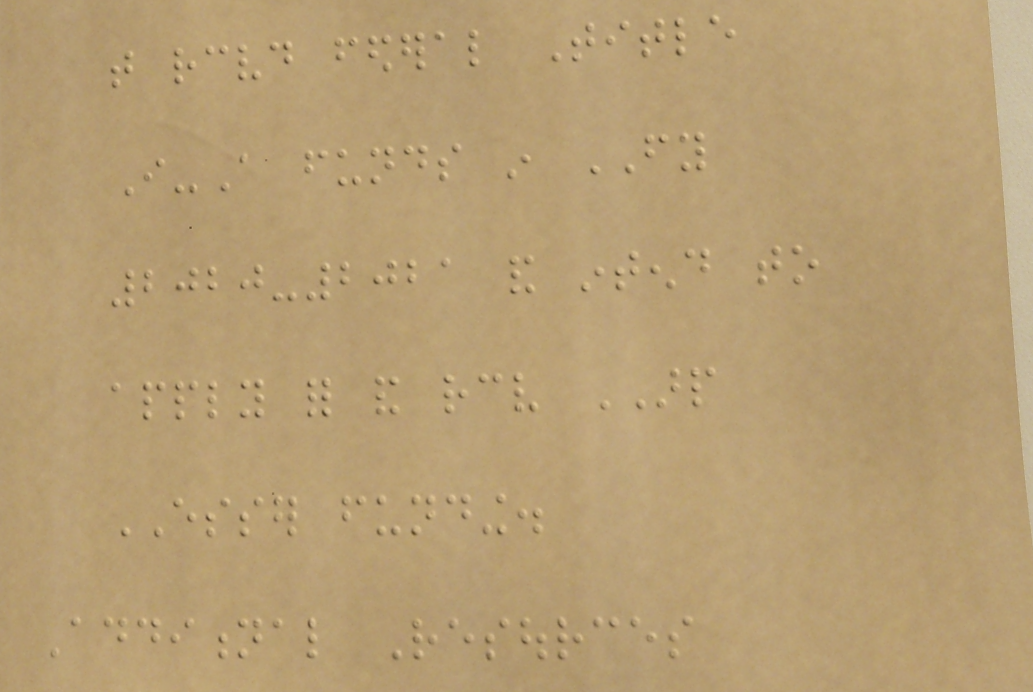that received federal Title
I-A funds in FY
2020-2021 and intend to
apply for and receive ARP
ESSER funding.
Additional Resources
